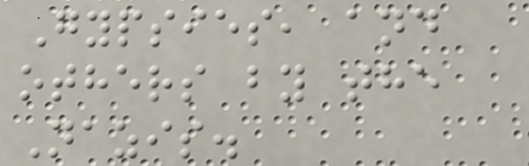Gypsies, and
others by the
Nazis.
